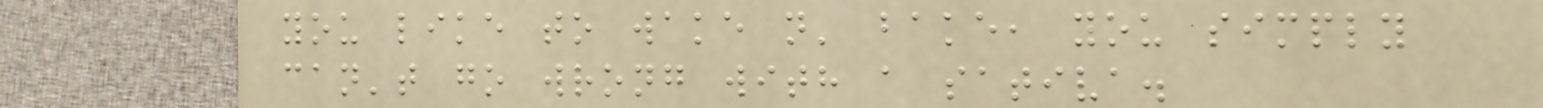you like to wake n' bake, you simply
can't go wrong with a sativa.
